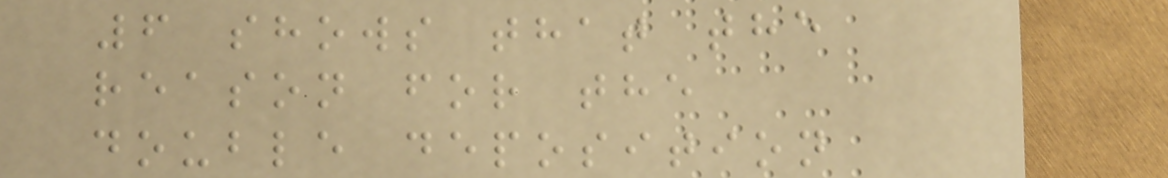6 shows that the
reason for the
double deposition
